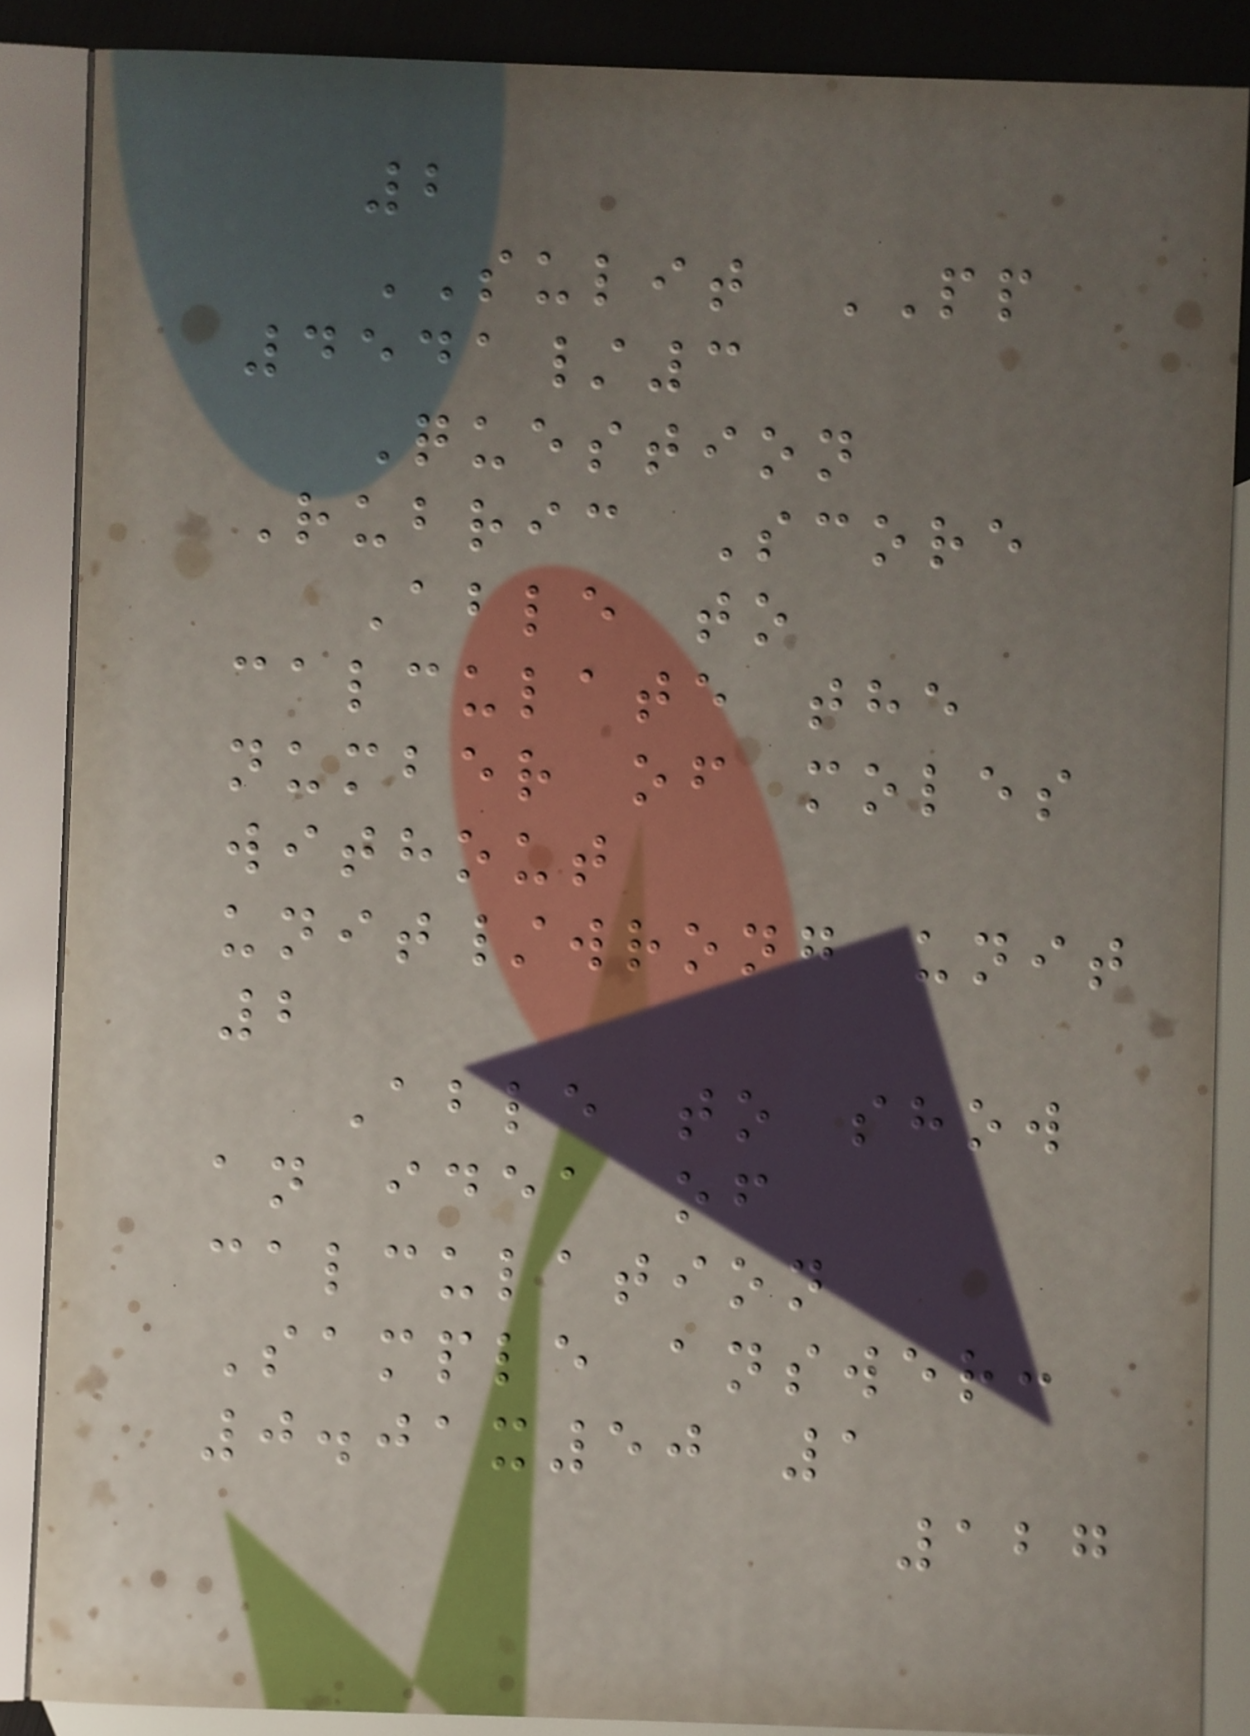2
SULIT PP
4541/3
Question
Rubric Score
Able to
calculate the
number of moles
without
unit/wrong unit
2
Able to show
an idea of
calculation
Sample answer:
0.01x50 1
127
